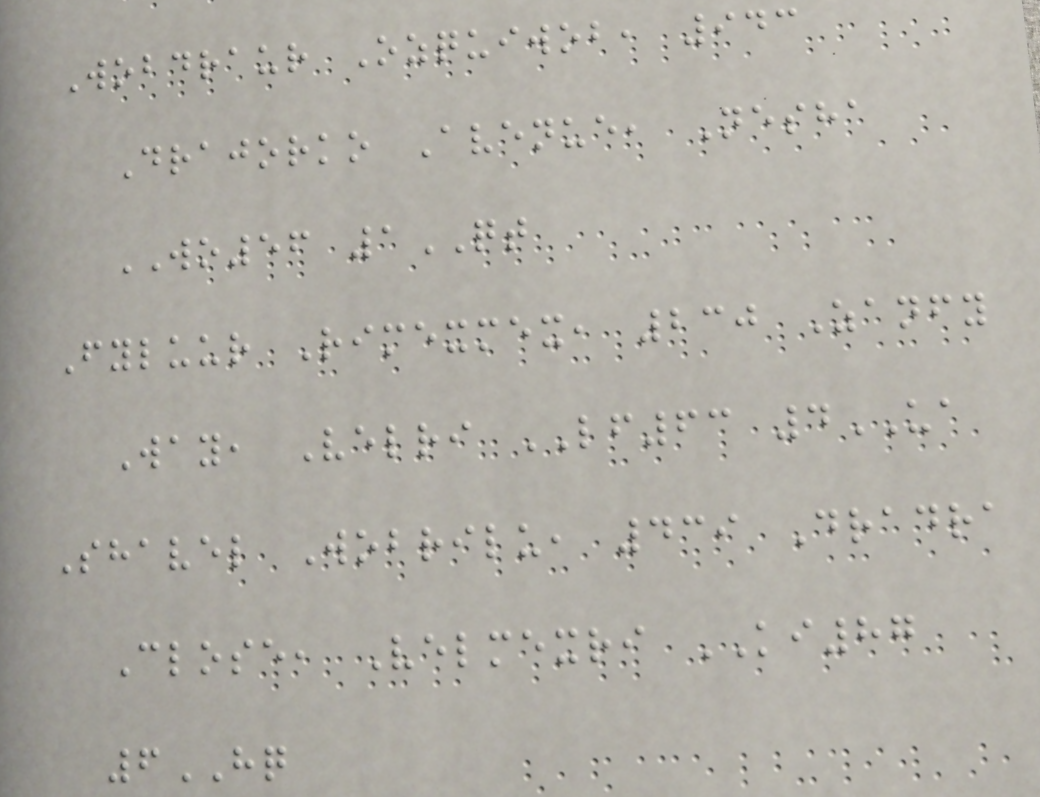Wobdraur Ozquiwob, 943
Drajorko Avenue, Nesha
WO56 1QT
Fyluur Rimexmex, 230 Zanfy
Way, Velri LF63 4UA
Shavel Wobrilu, 439 Dradra
Close, Velmexri KI87
6HQ
